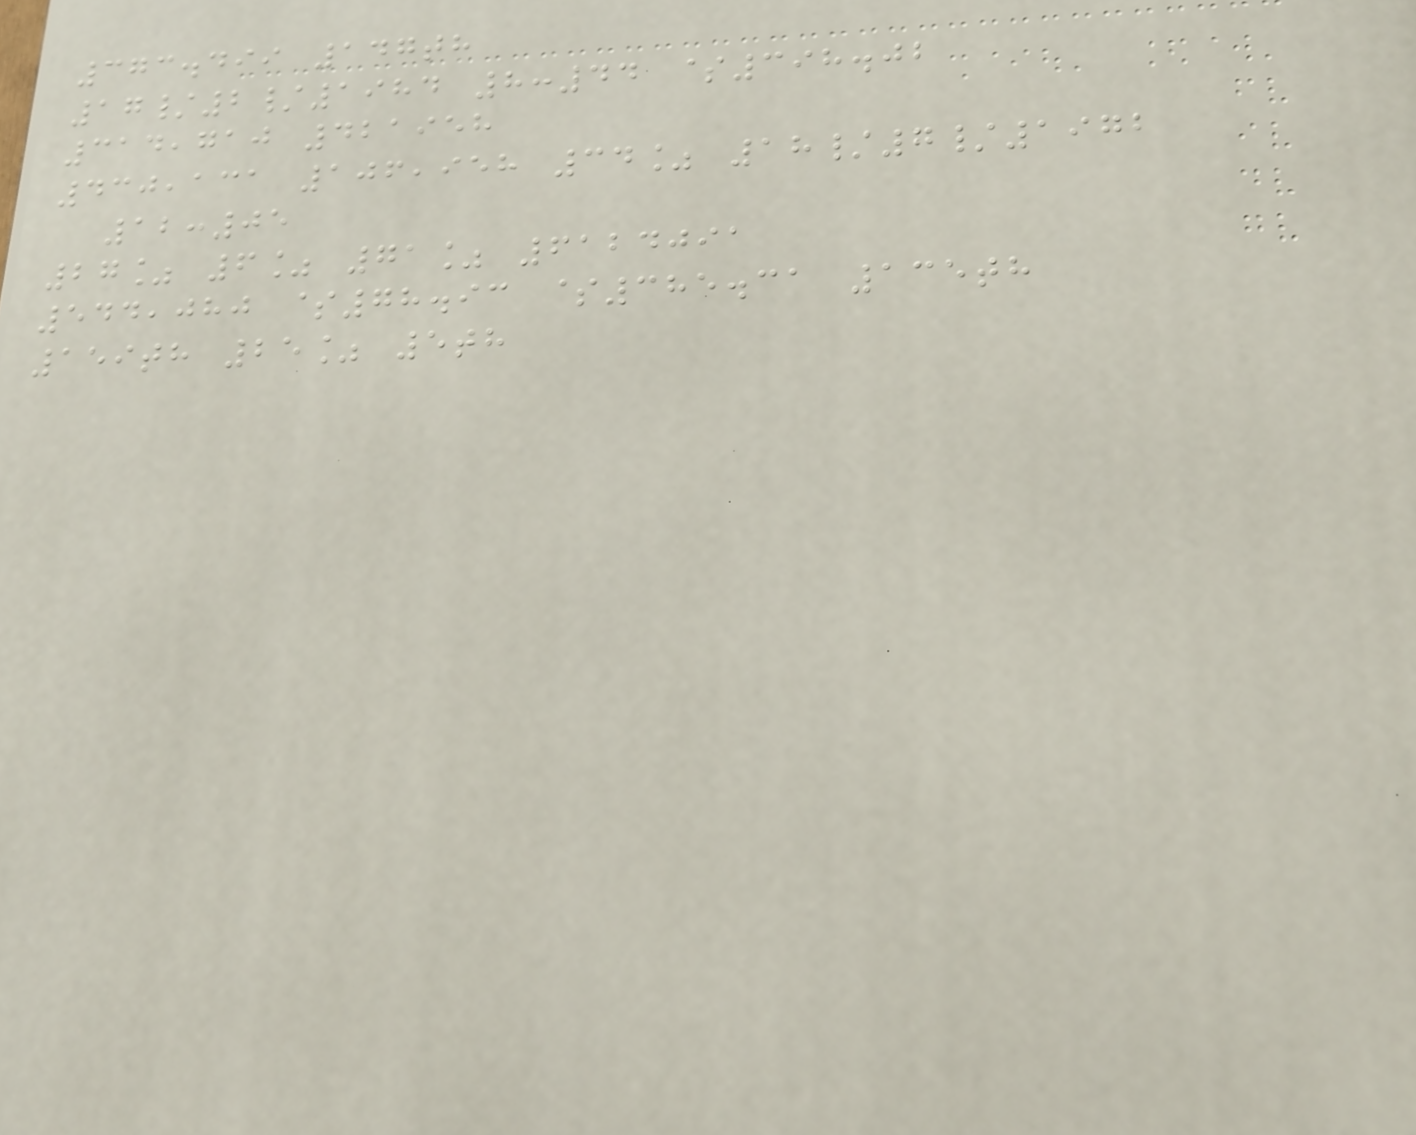373.499 147th
17/2/1984 8:44 $398.02
314,710 421958
430,131 106,958 34% 18/7/1972
12:05
27% 6% 71% 6124091
544,080 $78.93 $385.31 135th
159th 25% 5th
